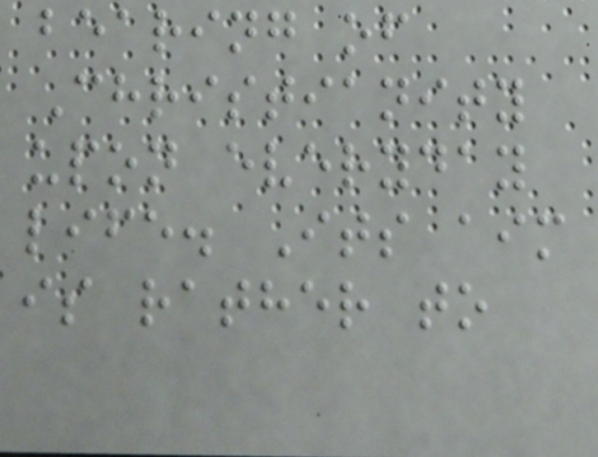bearing of
Christianity
upon everyday
life. Its aim
is rather to
